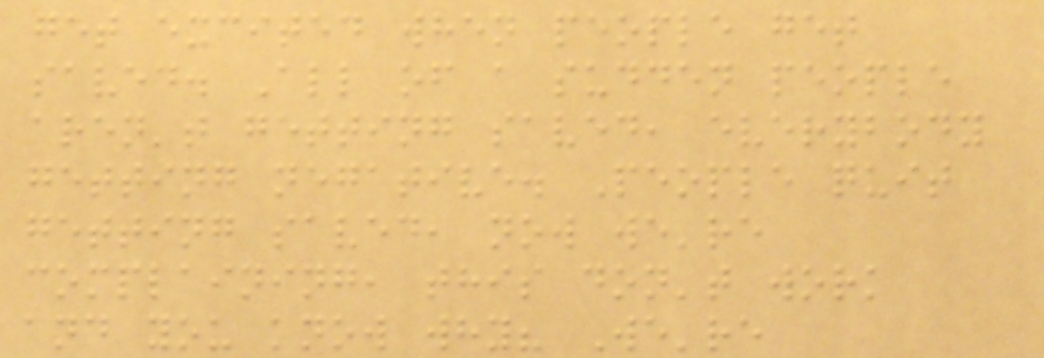get excited when people get
saved. All of a sudden people
aren't getting saved, everybody
getting negative. People quit
getting saved, now we're
complaining, this don't work
and you know why? We're
